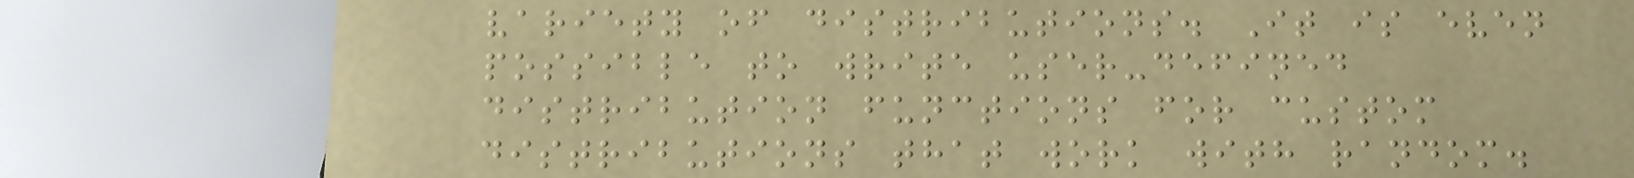variety of distributions. It is even
possible to write user-defined
distribution functions for custom
distributions that work with random.
